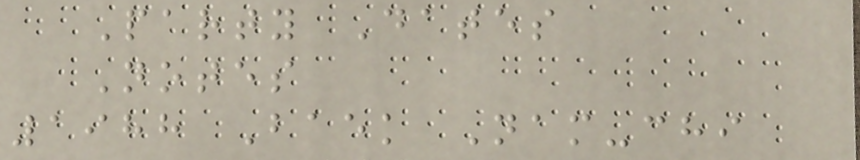Party Dates
Notes
1988 Baek Nam-chi
